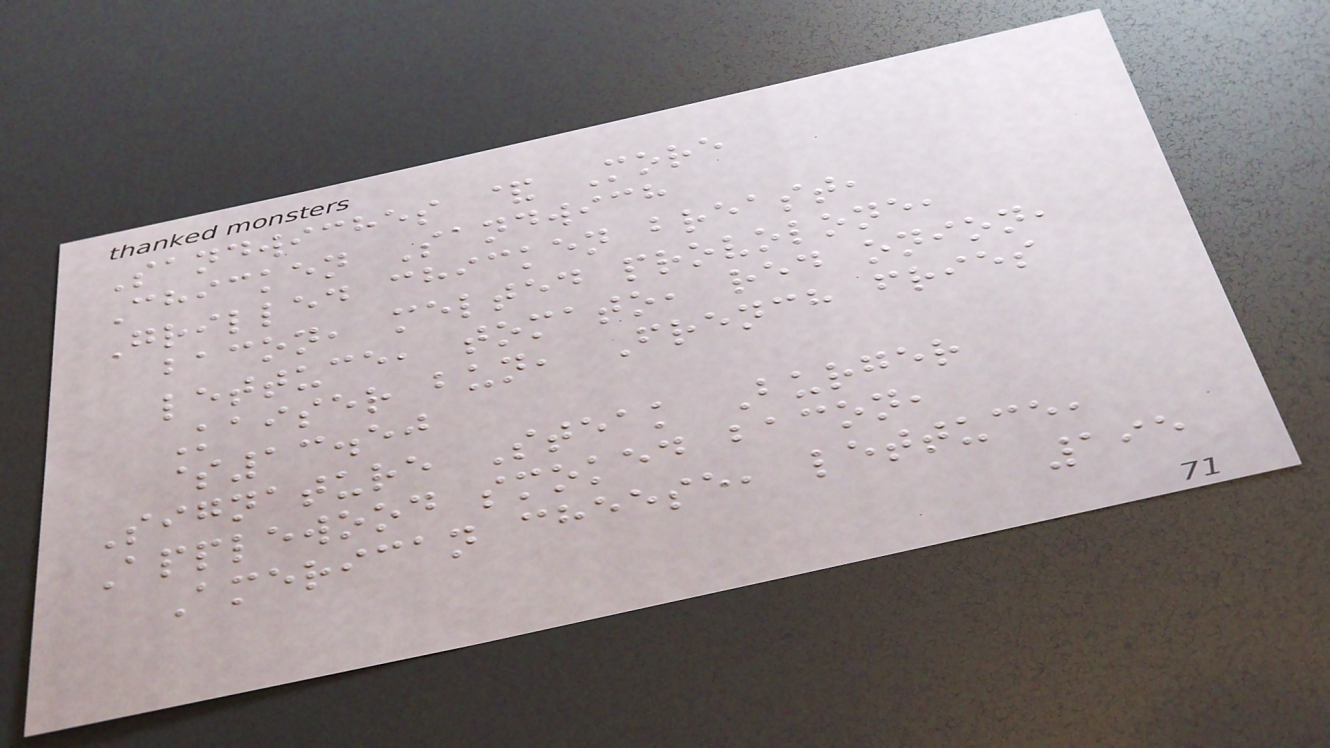Sandwiches & More
Chicken Sandwich
Grilled chicken breast,
bacon, melted provolone,
lettuce, tomato, red onion,
Kaiser bun, French fries
$13.50
Signature Steak Burger
Applewood smoked bacon,
American cheese, lettuce,
195
